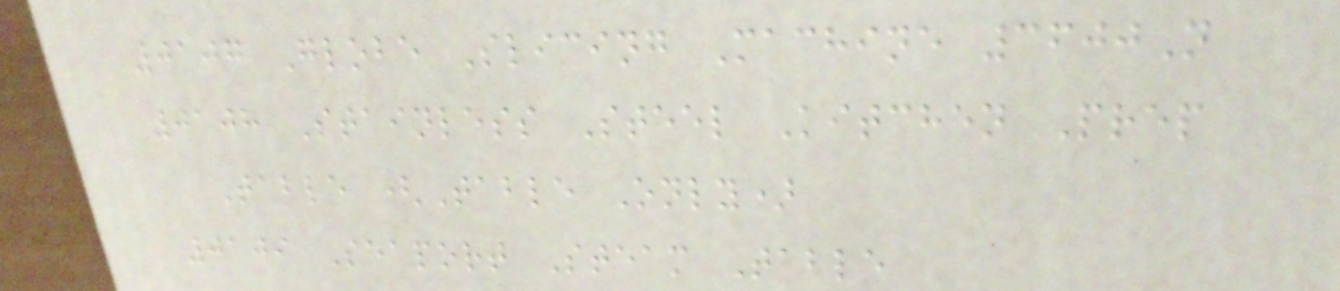0107 Globe Slicing Machine 3600N
0108 Stainless Steel Kitchen Prep
Table (Table Only)
0109 Seaport Steam Table
